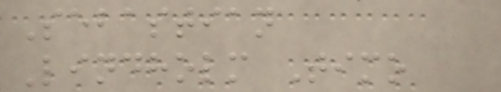Sebastian
Lindholm Timo
